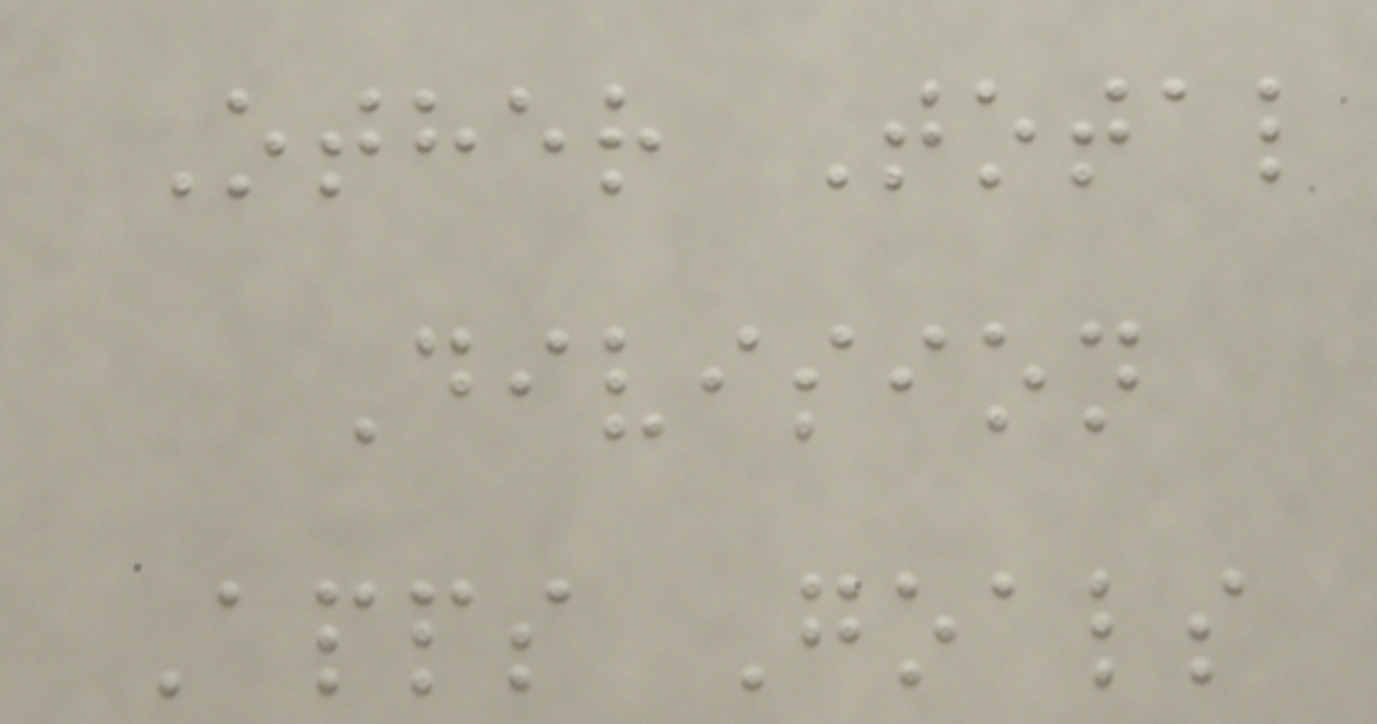Other Total
Division
Apps Goals
